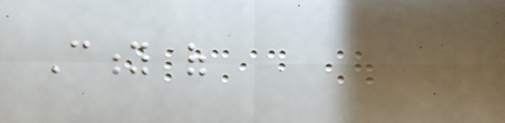City of
